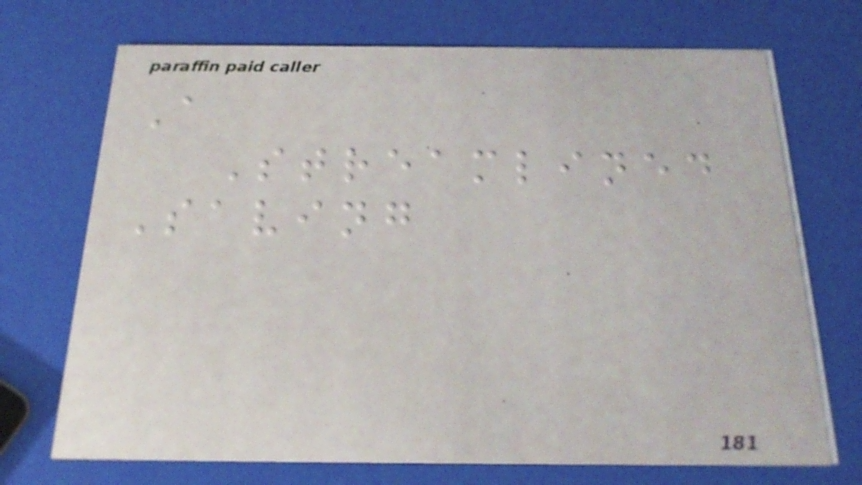A
Streamlined
Saving
